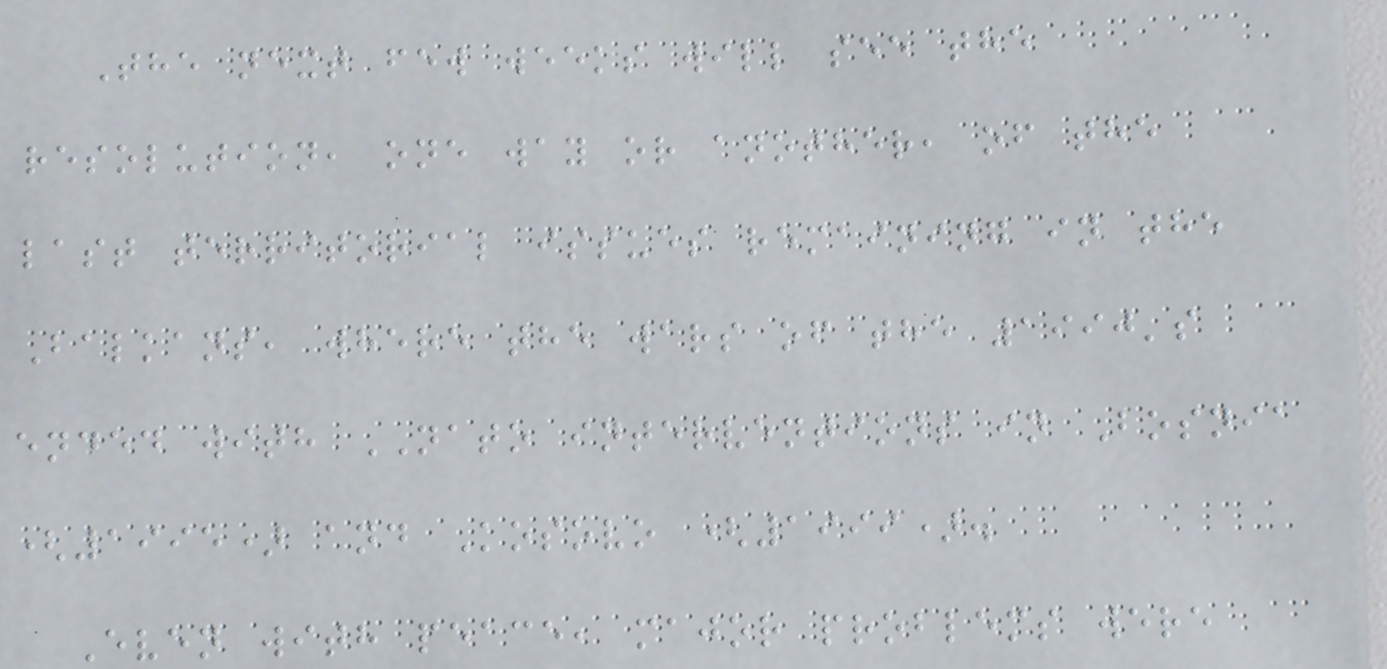The next few weeks will see the
resolution, one way or another, of the
last territorial issues remaining in the
Balkans, where the wars of the 1990's
ended with NATO interventions in Bosnia
(1995) and Kosovo (1999).
Even with peace, major problems were
